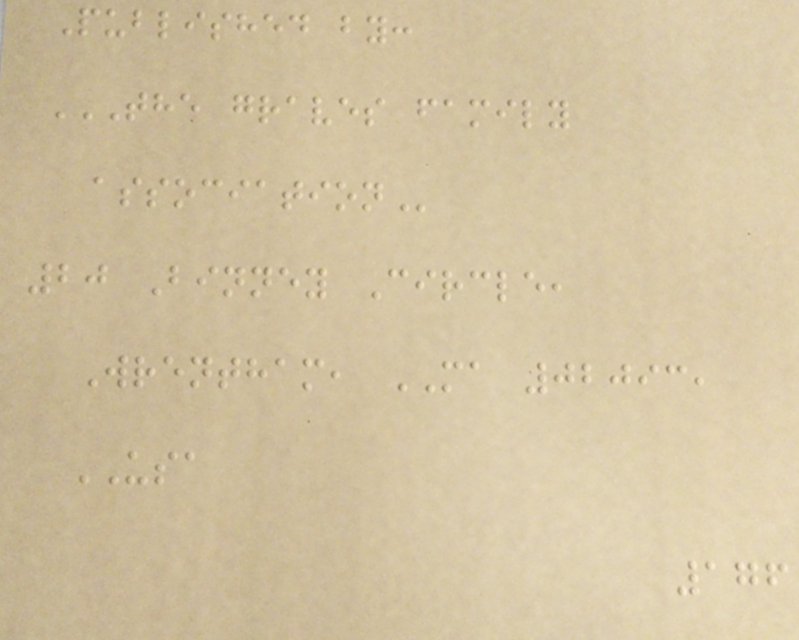Published by:
THE GRAVES FAMILY
ASSOCIATION
20 Binney Circle,
Wrentham, MA 02093,
USA
176
